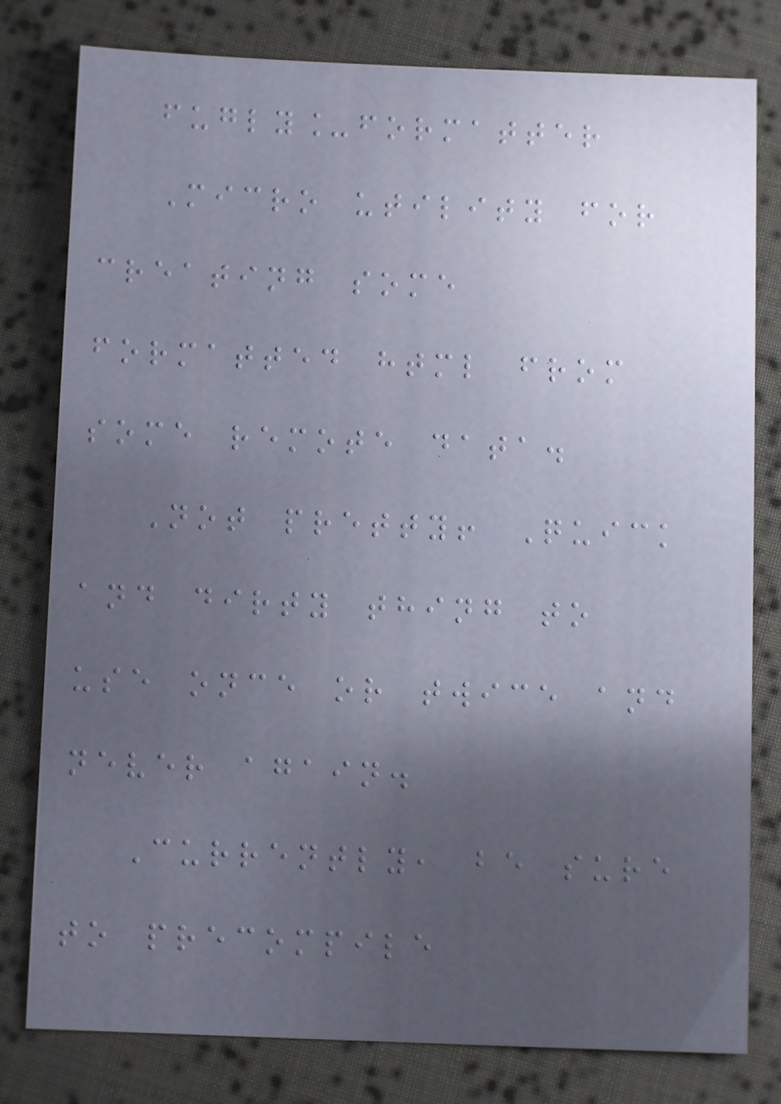fugly_formatter
Micro utility for
creating some
formatted html from
some remote data.
Not pretty! Quick
and dirty thing to
use once or twice and
never again.
Currently, be sure
to precompile
